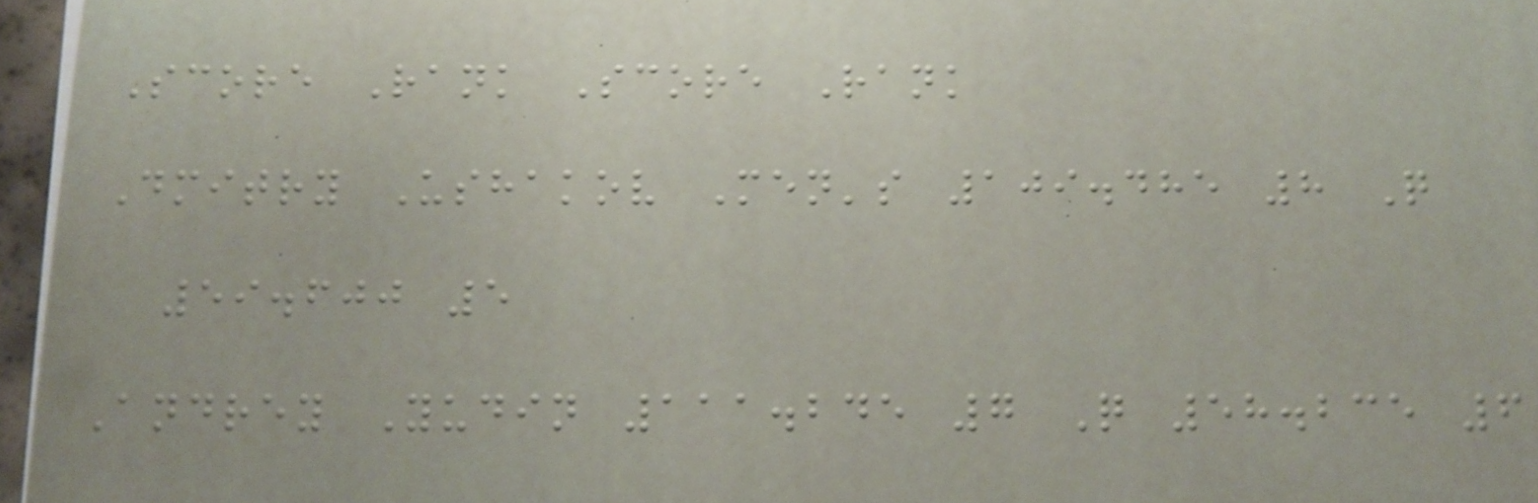Score Rank Score Rank
Dmitry Ushakov Men's 109.485 8 Q
59.600 5
Andrey Yudin 111.245 7 Q 58.235 6
